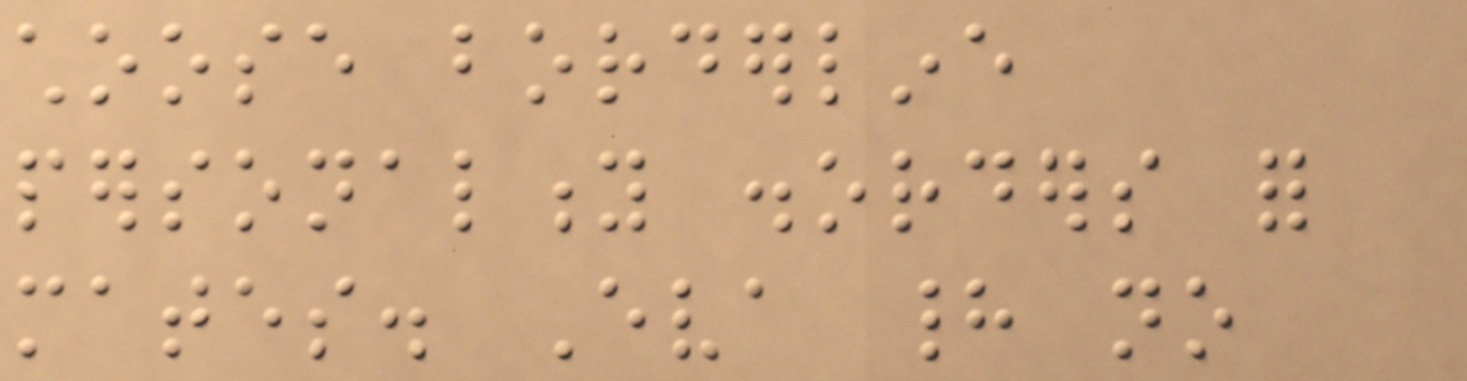choose borderline
personality disorders for
mates. Eva had no
